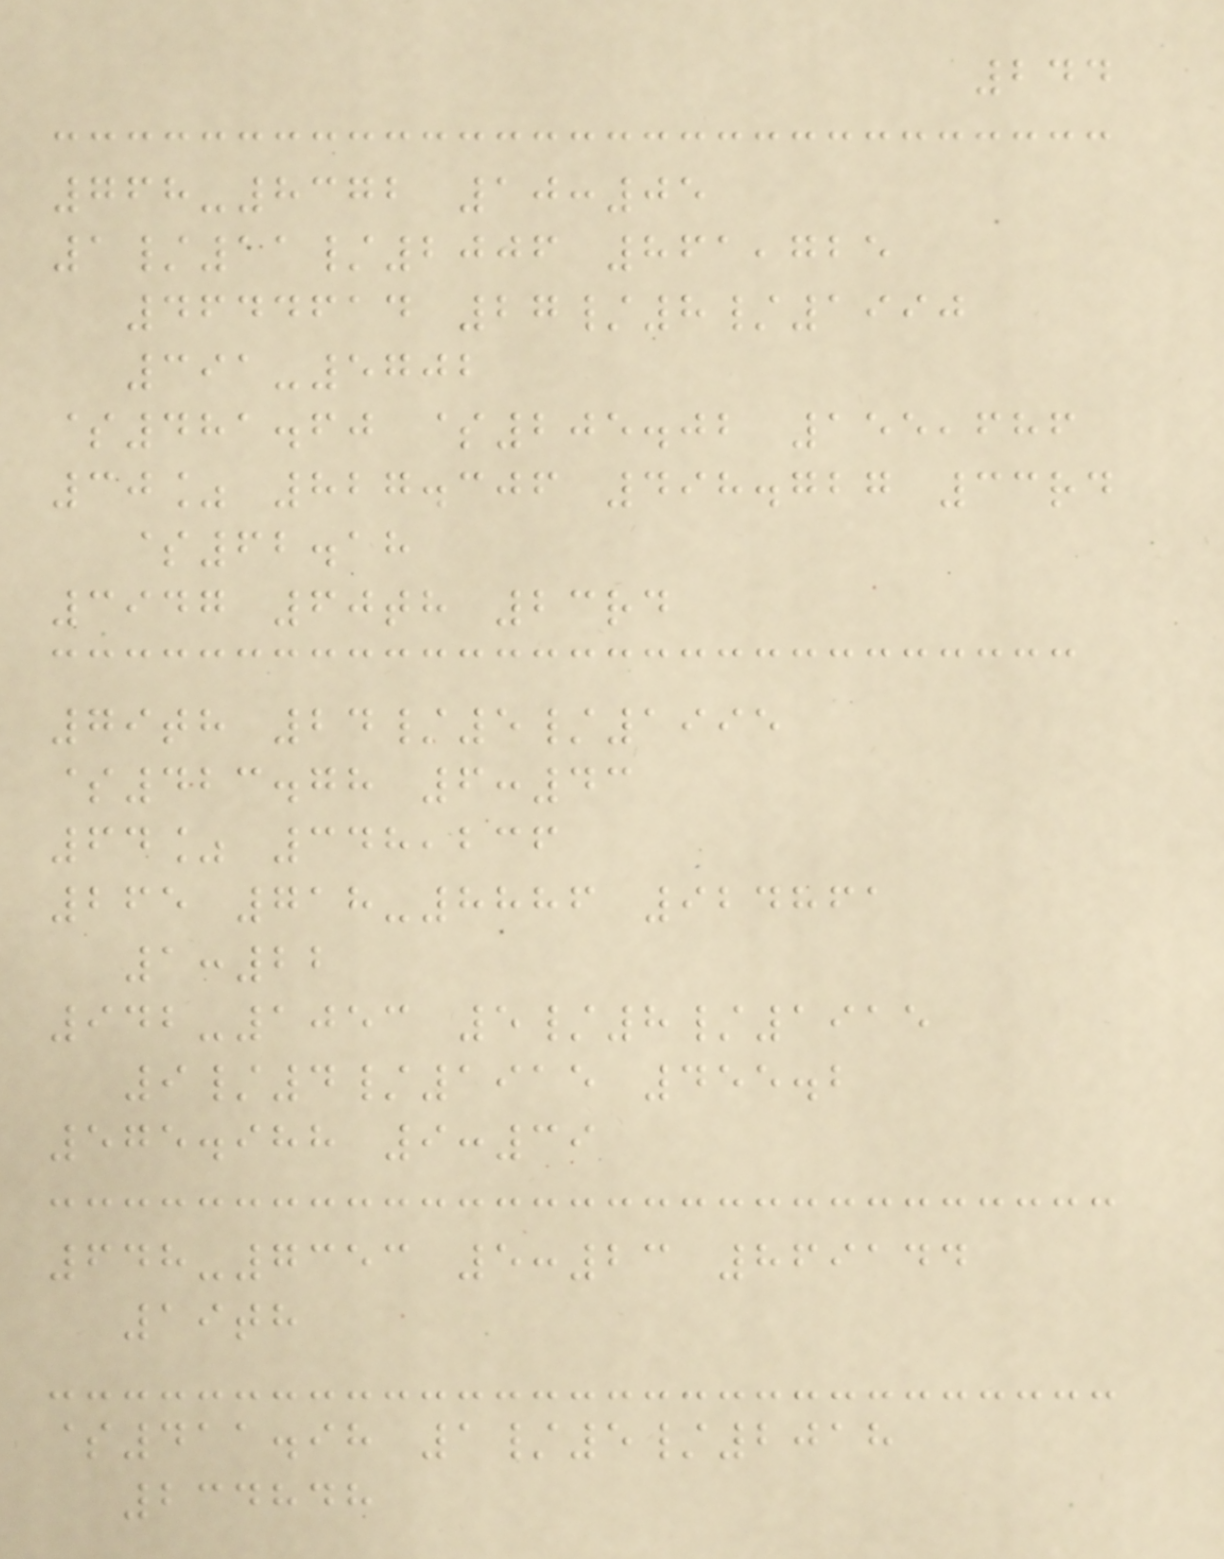244
768-8372 10:05
1/11/2006 861,725
4644614 27/8/1990
391-5702
$481.60 $205.02 155,686
30% 827.306 498.727 33rd
$62.18
3947 60th 23rd
79th 24/5/1995
$423.78 6:43
64% 348,236
265 718-8886 924861
1:22
942-1053 5/8/1915
9/4/1915 455.2
575.988 9:39
648-7353 5:23 869144
19th
$411.98 1/5/2018
234848
